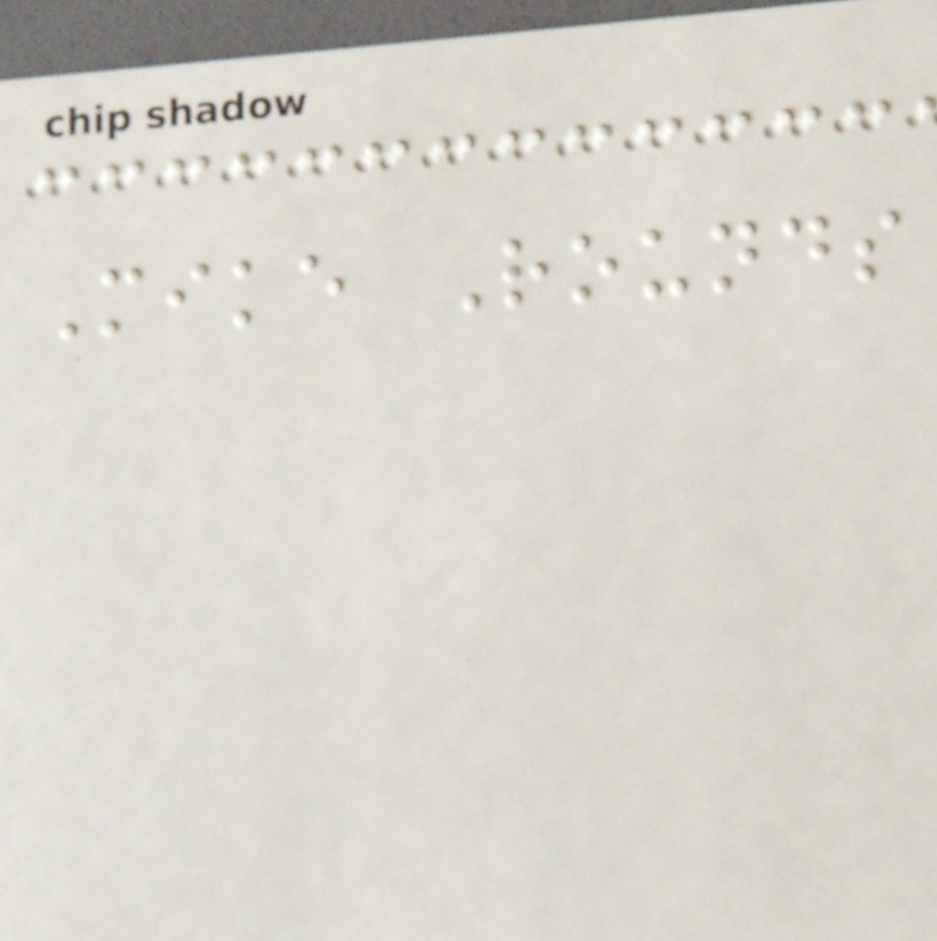Mike Rounds
